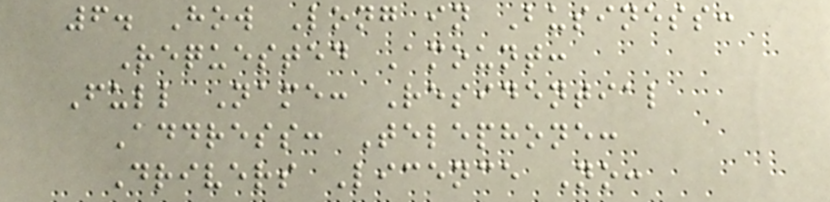6. How Long in Business:
Requested Amount:
Full Name: Residential
Address: Telephone:
Drivers Licence No:
